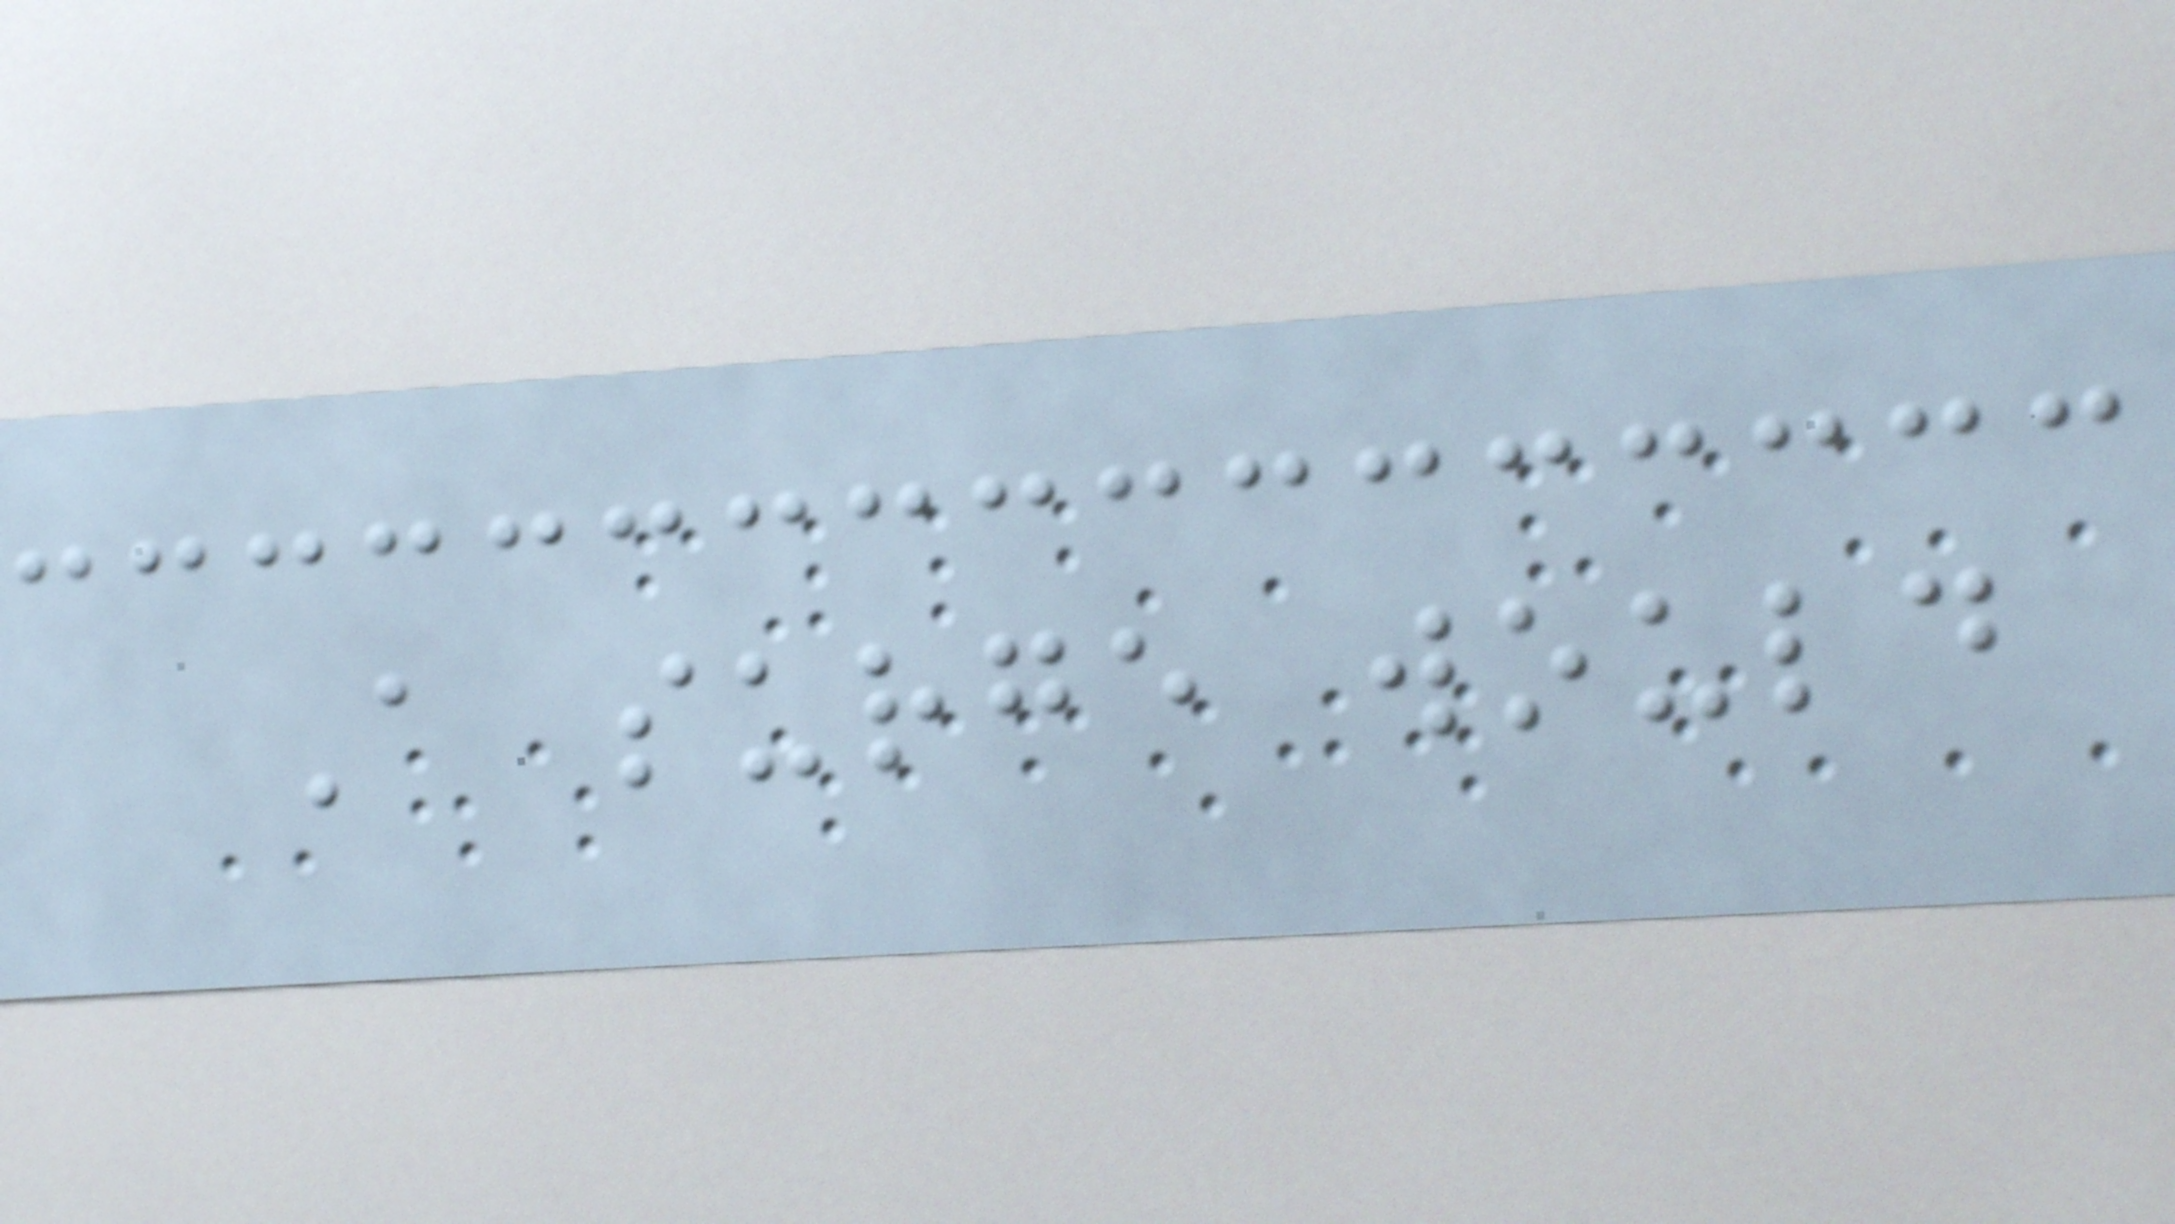A surge would
